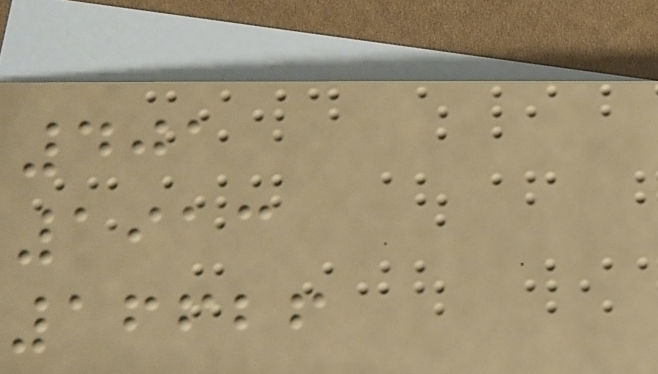401
1913
16626
